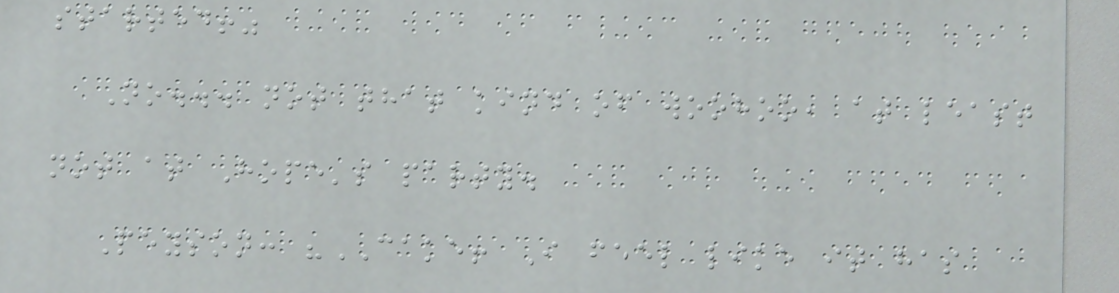started!"
No... not that kind of woohoo, at least
not at Hope's party.
Peyson: "CAKE! I feel like it has
